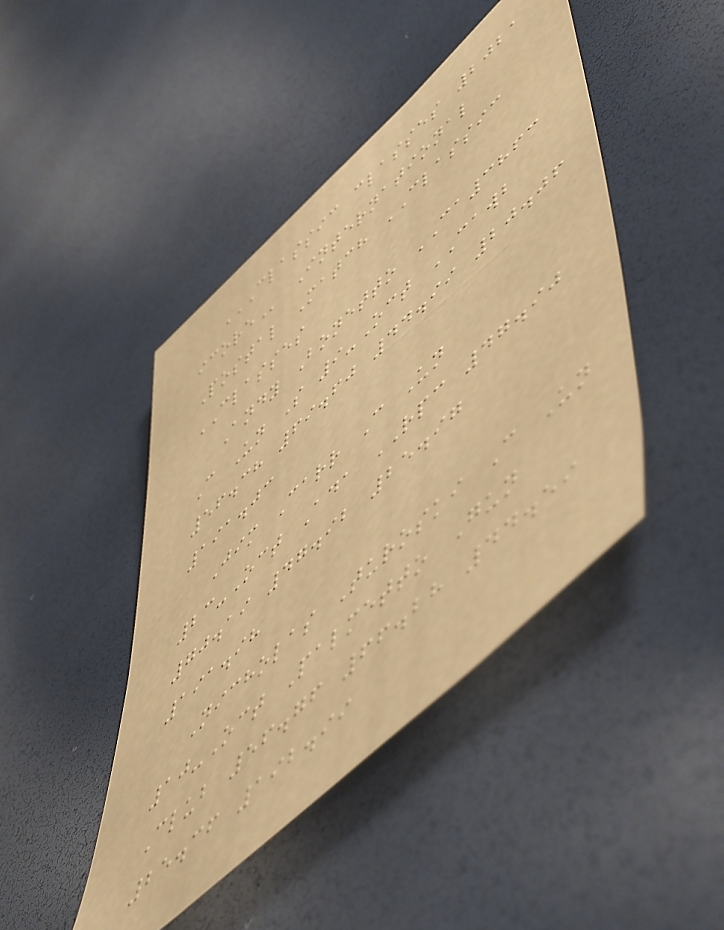CLASSIC CLASSES 2021
ICORE International
Postal Match CLASSIC
CLASSES
Andy Bonetto CA3863
C Un S 9-Oct CAWB
56.38 69.60 44.99 20.06
191.03
Jim Carr C Un
23-Oct Ada RPC 47.90
70.19 47.92 25.97
191.98
Nicholas Turoski C Un
10-Oct Palmetto Gun
Club 56.76 66.28 44.59
25.36 192.99
